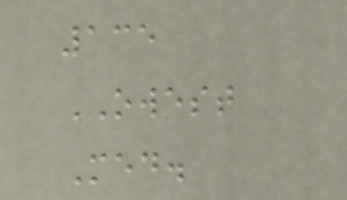135
OWEST
Med.
